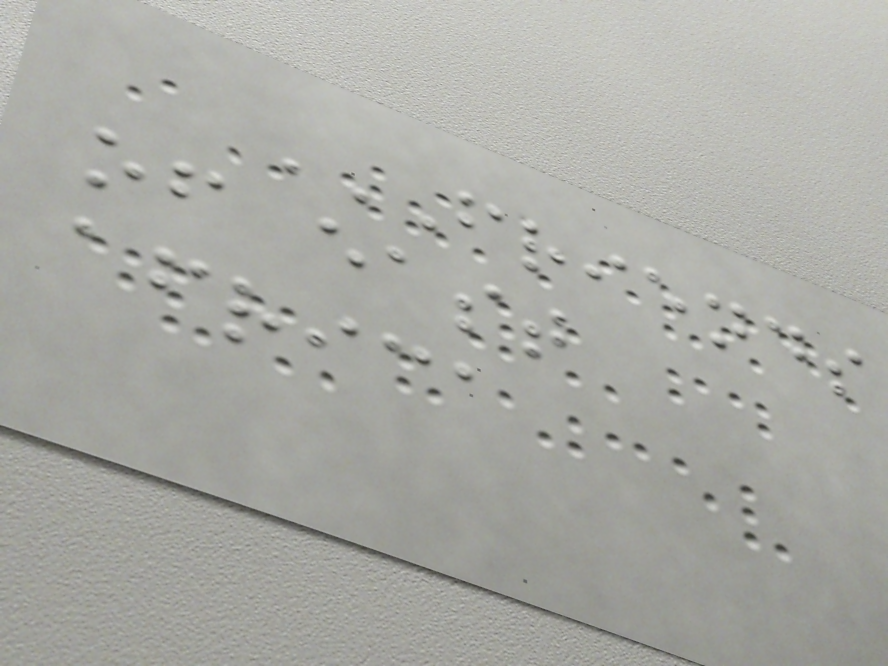FRIENDS
OF EAST
AFRICA
